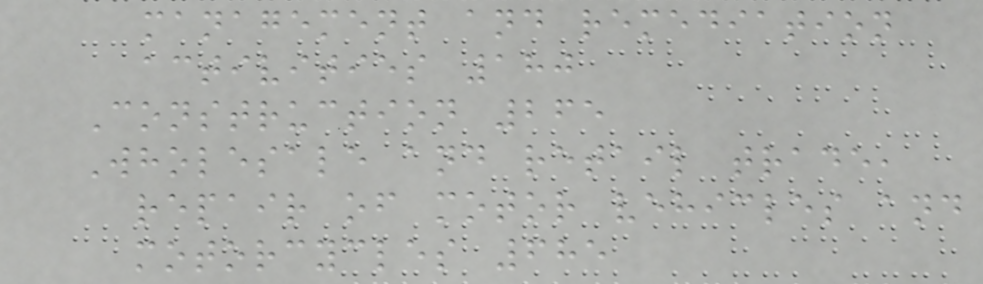management and remediation
activities 180
Construction 265
Wholesale and retail trade,
repair of motor vehicles and
motorcycles 685
